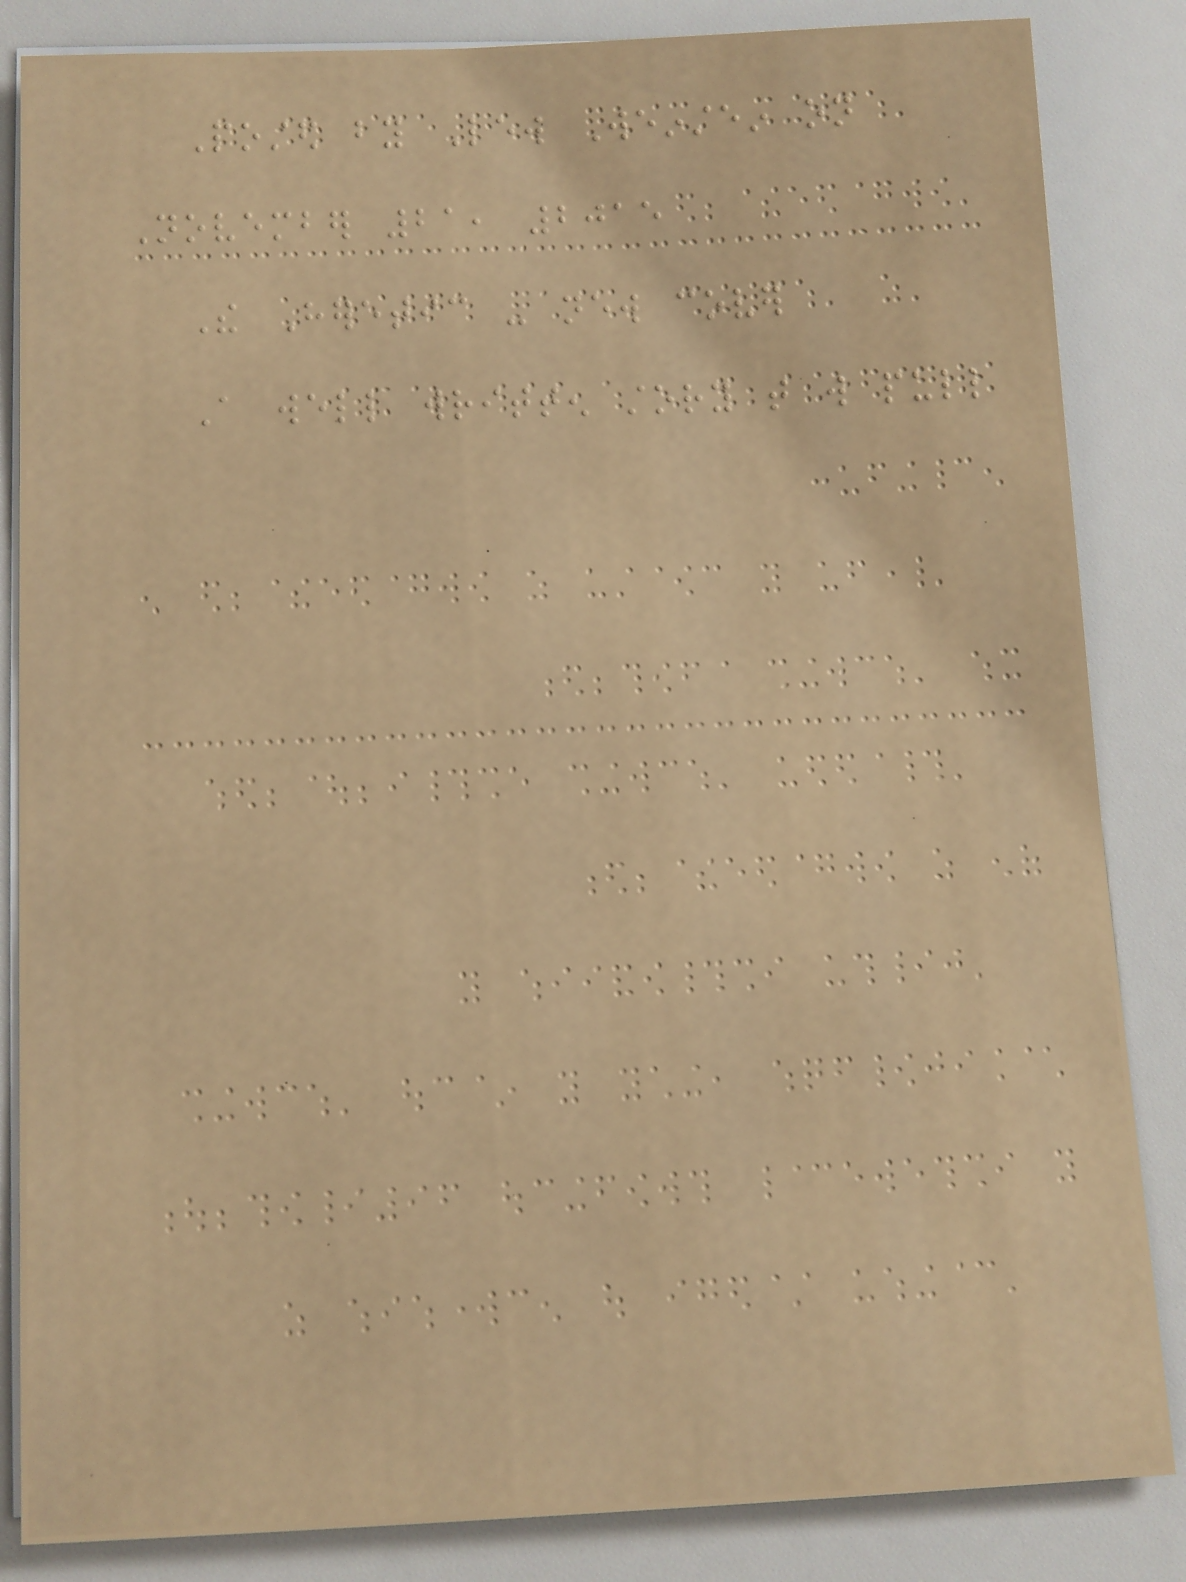Posted by Lew Weinstein on
November 21, 2015
The Heretic - new cover
A well written story that will pull
